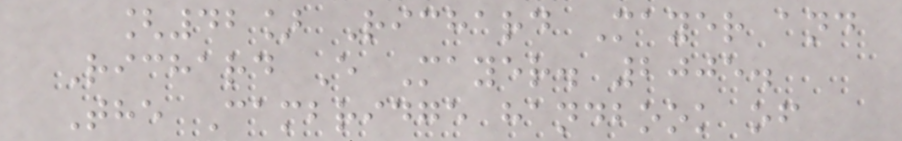[42] Richard Mayer and
Richard E Mayer. 2005.
The Cambridge handbook of
